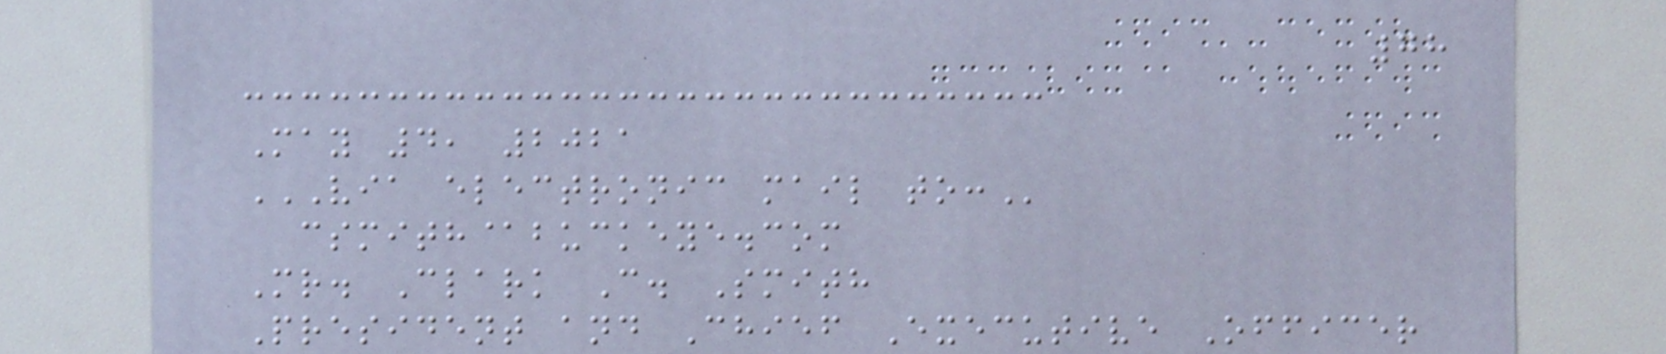78
May 4, 2021
VIA ELECTRONIC MAIL TO:
csmith@buckeye.com
Mr. Clark C. Smith
President and Chief Executive Officer
